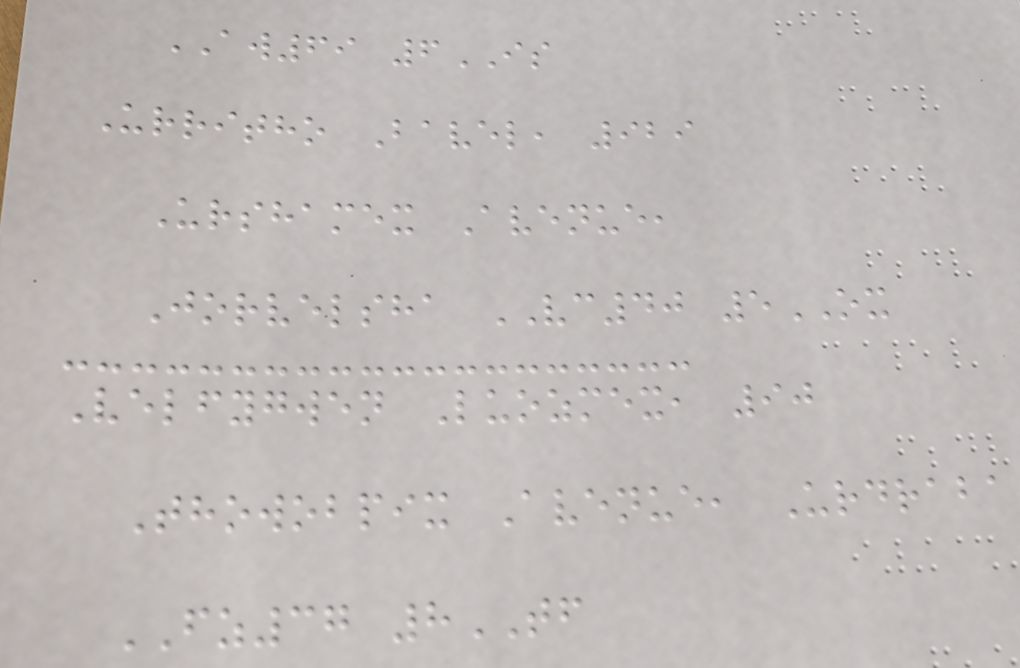AW69 6IS
Urritho Bavel, 929
Urshamex Avenue,
Jorvelsha VC40 5OX
Velfygwen Luozmex, 90
Thowobpix Avenue, Urdraba
FZ37 8TF
